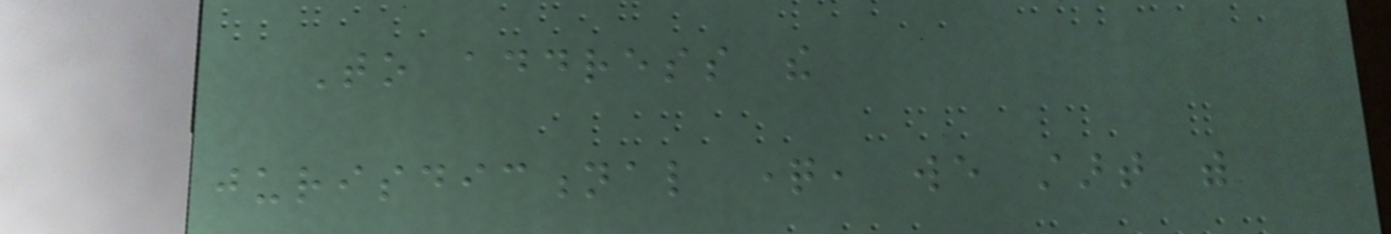To address the
jurisdictional question, we start with
